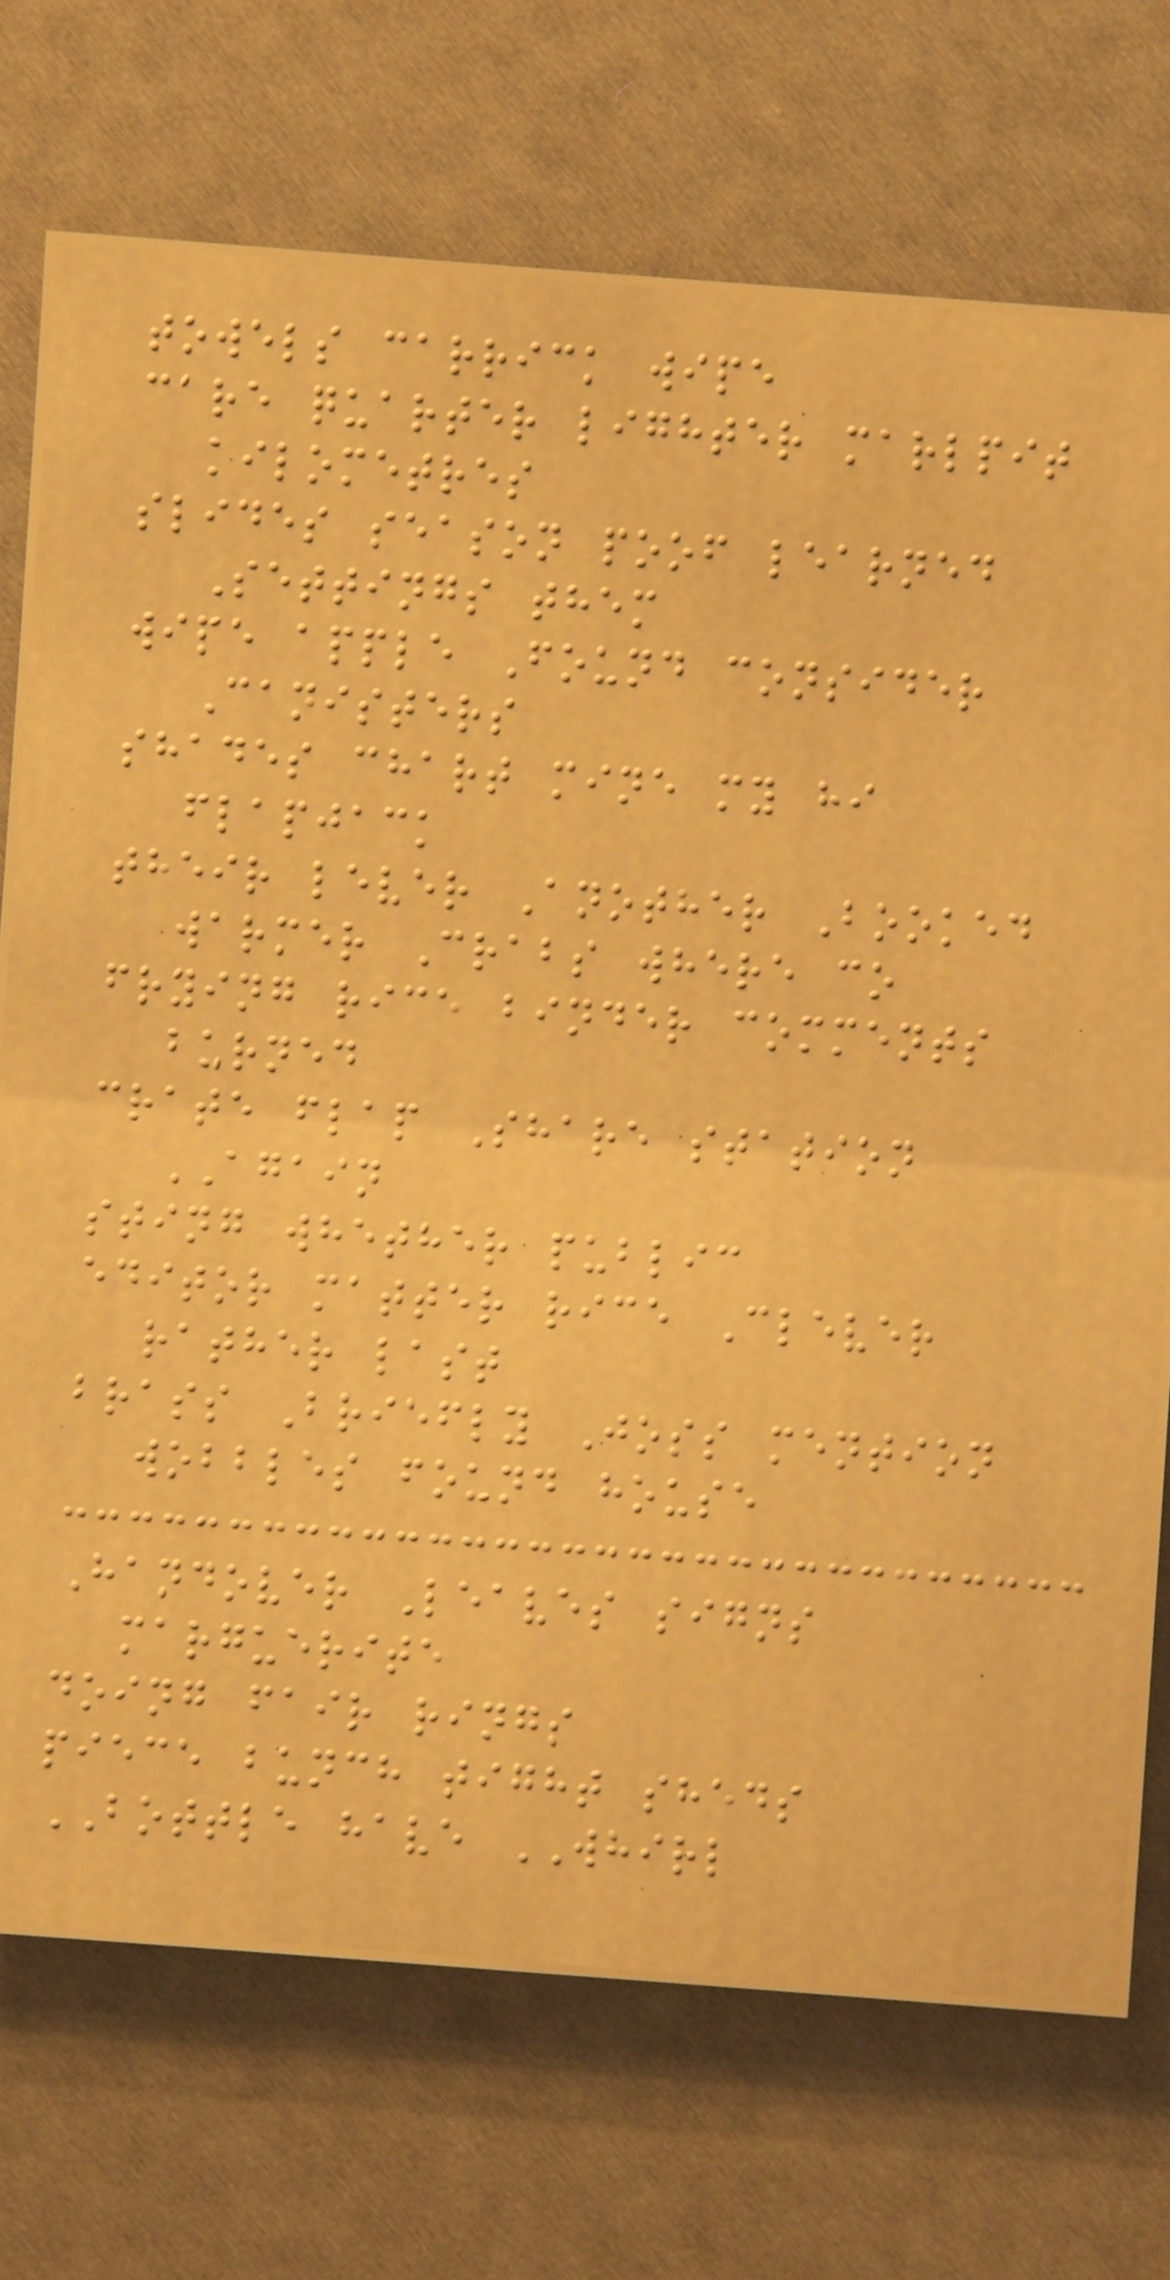towels carrick wipe
care quarter lighter marlpit
kilometres
slides season poof learned
Settings them
wipe apple Found consider
Canisters
shades chart mine my hi
flapjack
their lever Another Booked
warmer Crabs where co
frying rice binder comments
burned
crate flap Share station
AGAIN
sting whether public
editor matter rice Clever
rather last
brass Briefly Joss mention
wobbles found house
Handover Leaves signs
marguerite
doing fair rings
piece bunch tight sheds
BOTTLE have WHIRL
